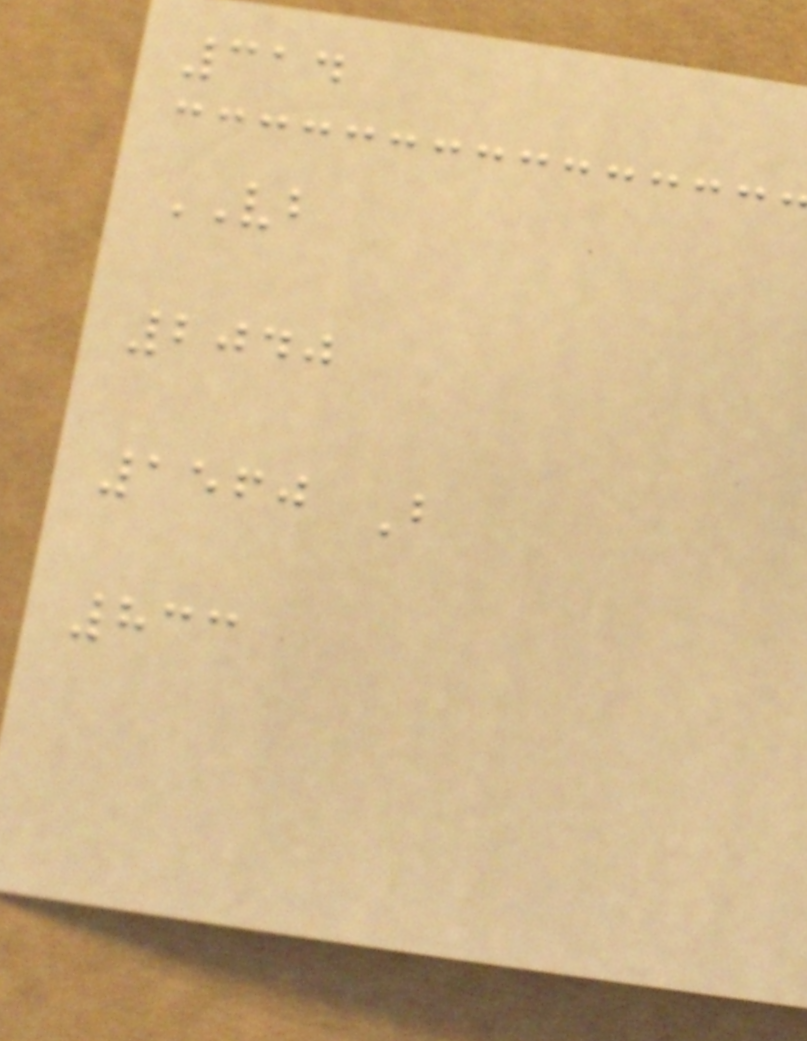314
VB
2040
1560 B
833
